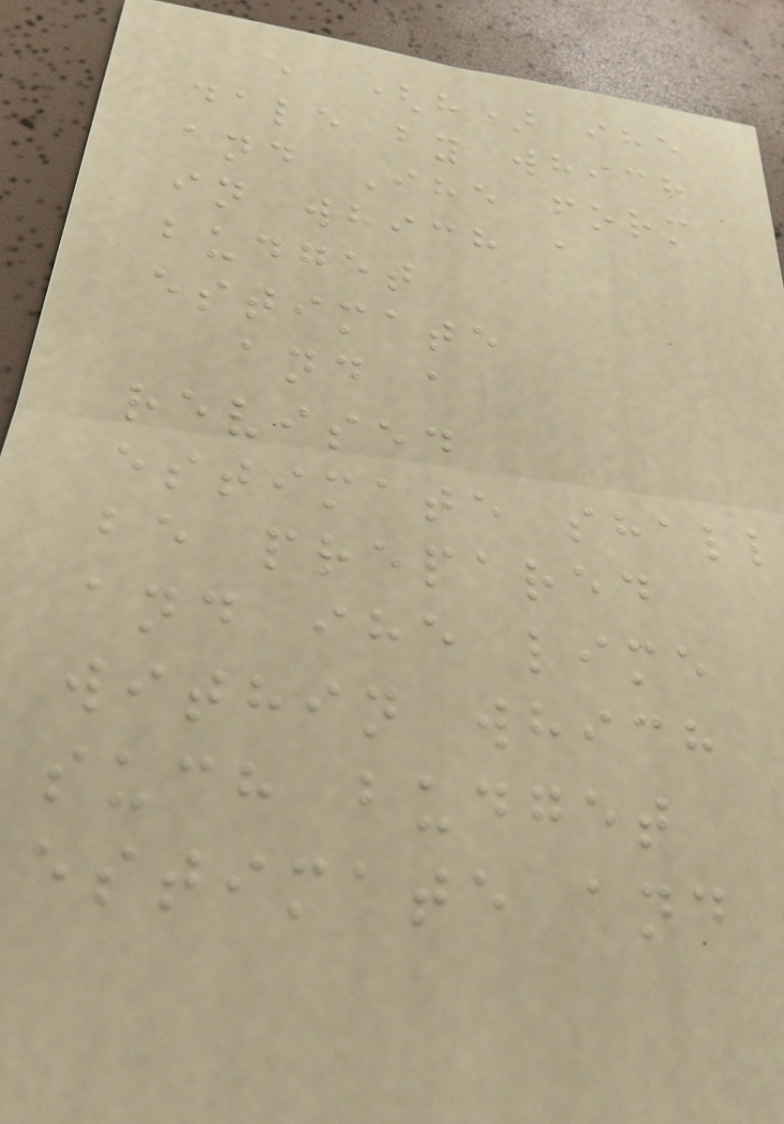, (h) ihe
dale by which
and Ihe form
in which a
budget
estimate
and a
revised
estimate shall
be prepared
and ihe lime
within which
such budget
estimate and
